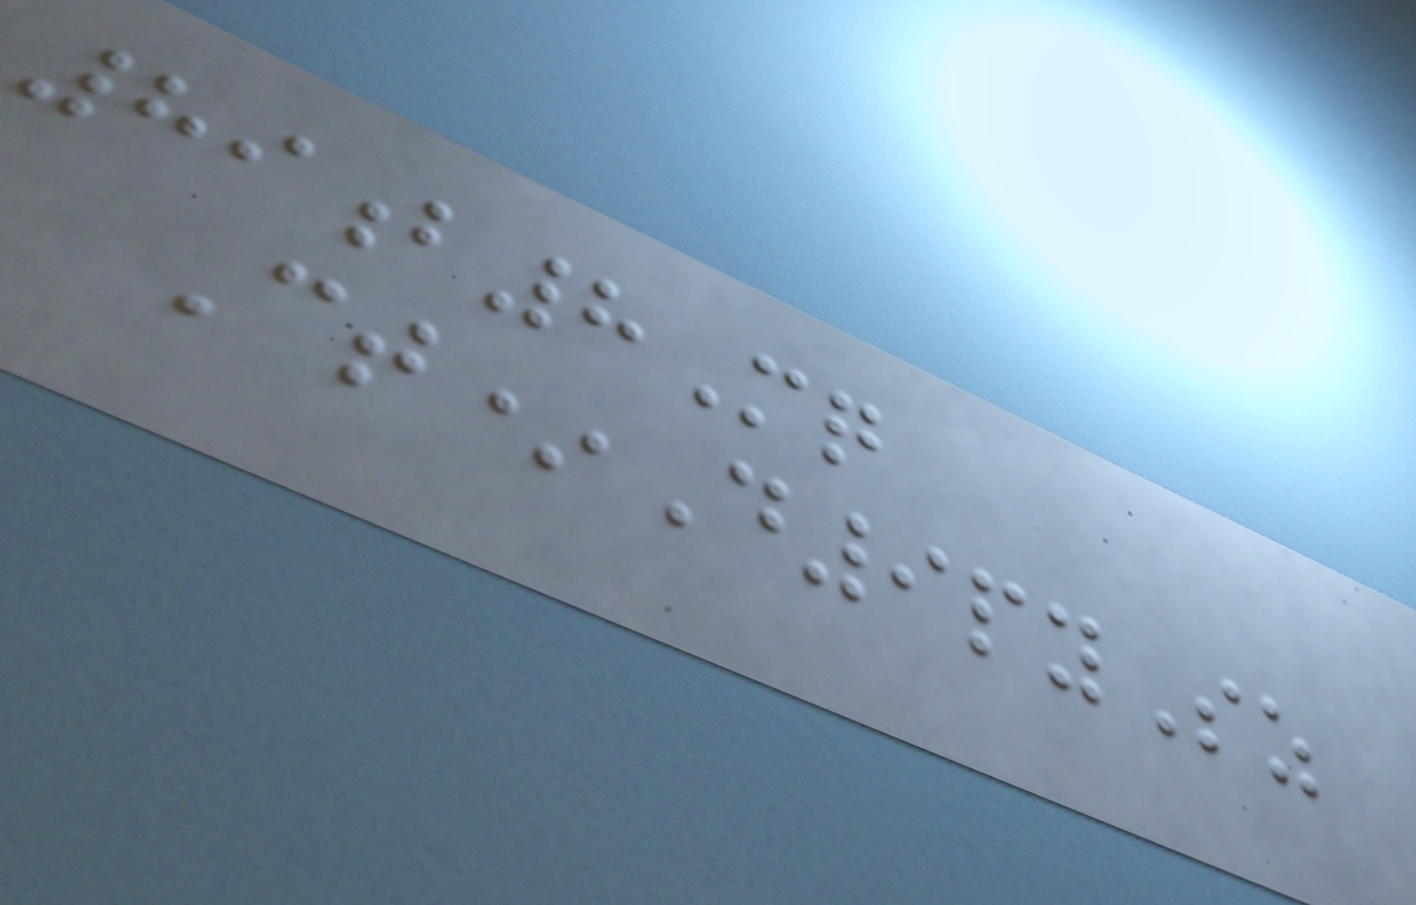89b8Mq
Ct*D9pySz
